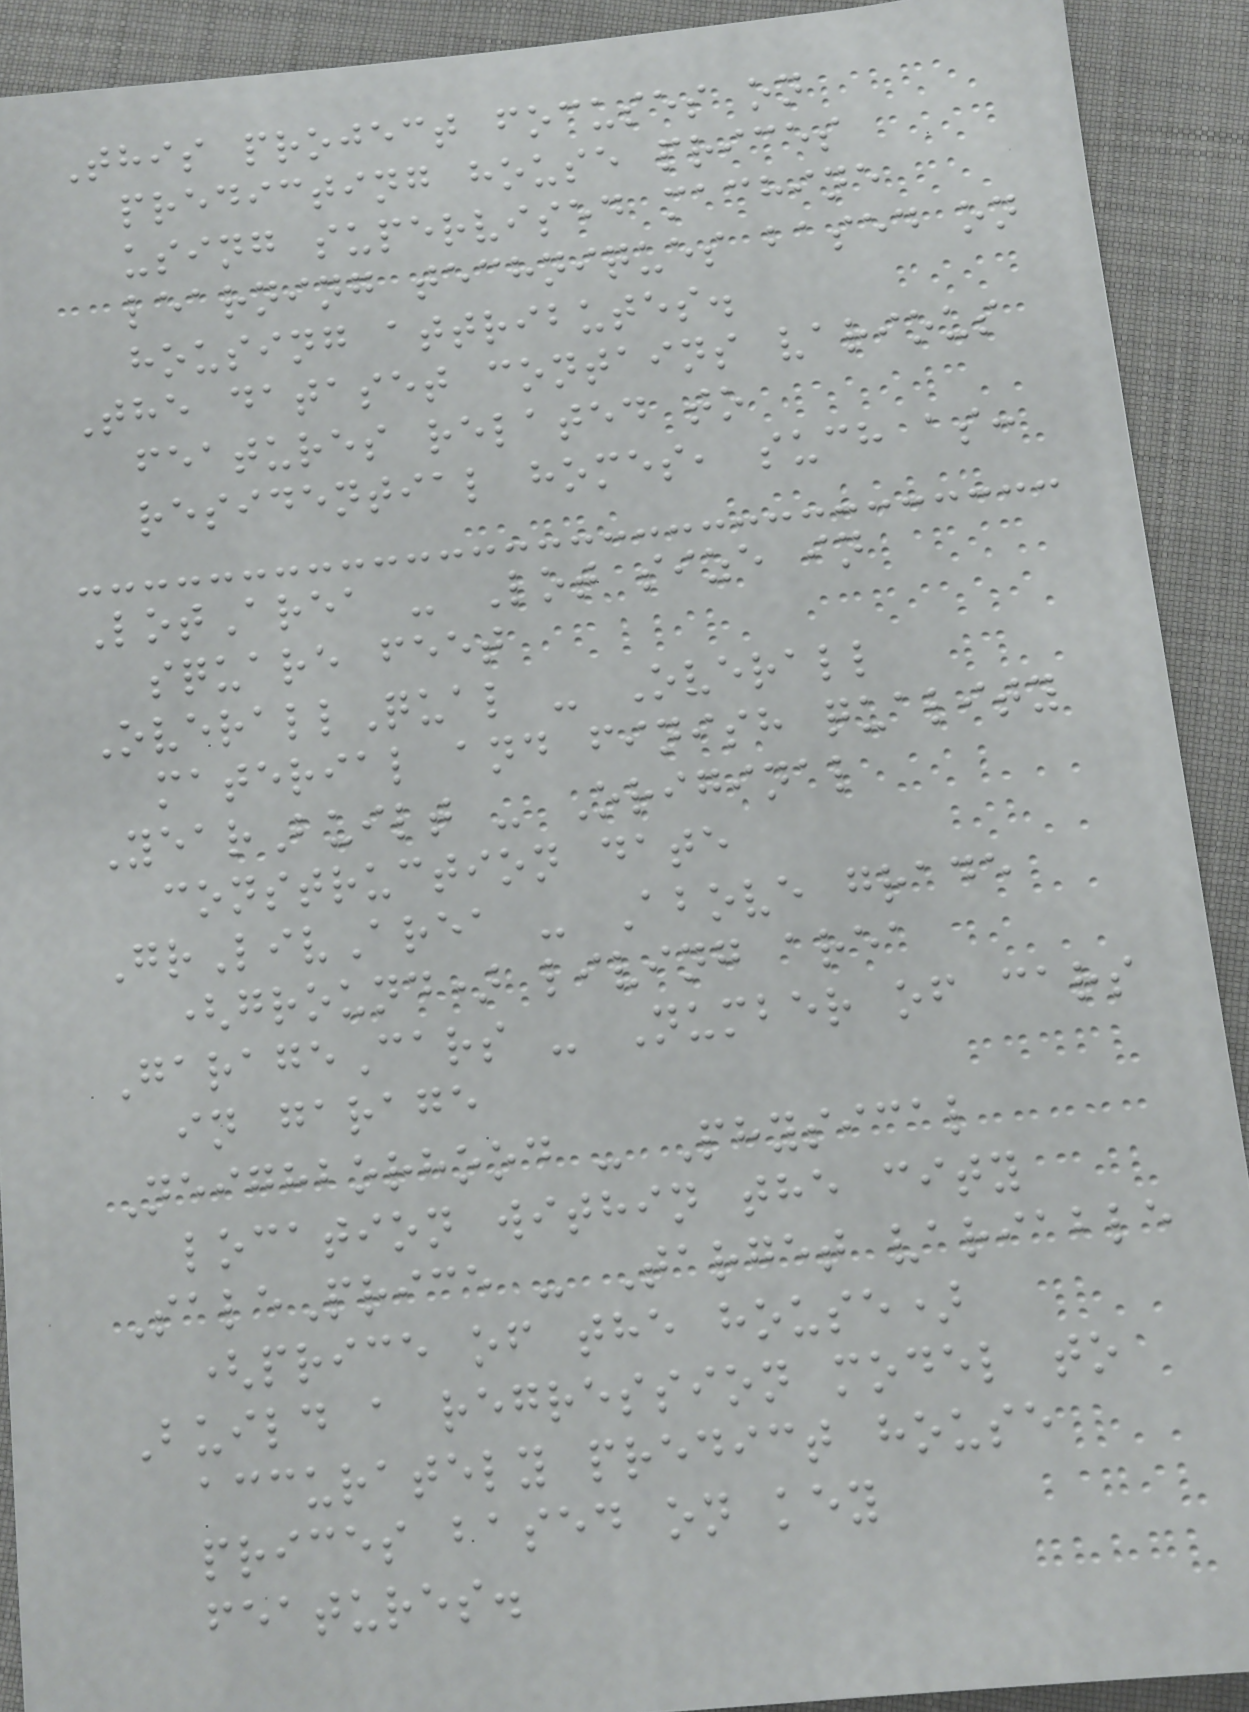This project focuses on
predicting house prices
using supervised machine
learning techniques based on
housing attributes.
The dataset contains various
features related to
residential homes, such as:
LotArea - Lot size in
square feet
OverallQual - Overall
material and finish quality
YearBuilt - Original
construction date
GrLivArea - Above grade
(ground) living area
GarageCars - Number of cars
in garage
Neighborhood - Physical
location within the city
SalePrice - Target variable
(price of the house)
Build a regression model to
accurately predict house
prices based on key
features.
